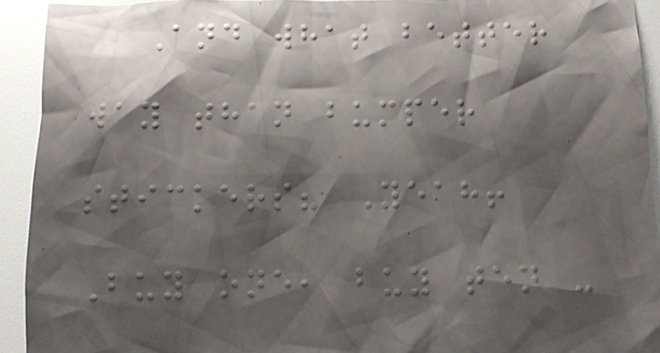And what better
way than bumper
stickers? Yeah!
Buy one, buy ten -
